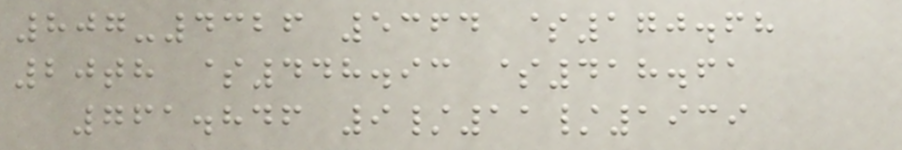807-4326 5364 $170.68
20th $448.93 $418.61
761.846 9/11/1939
